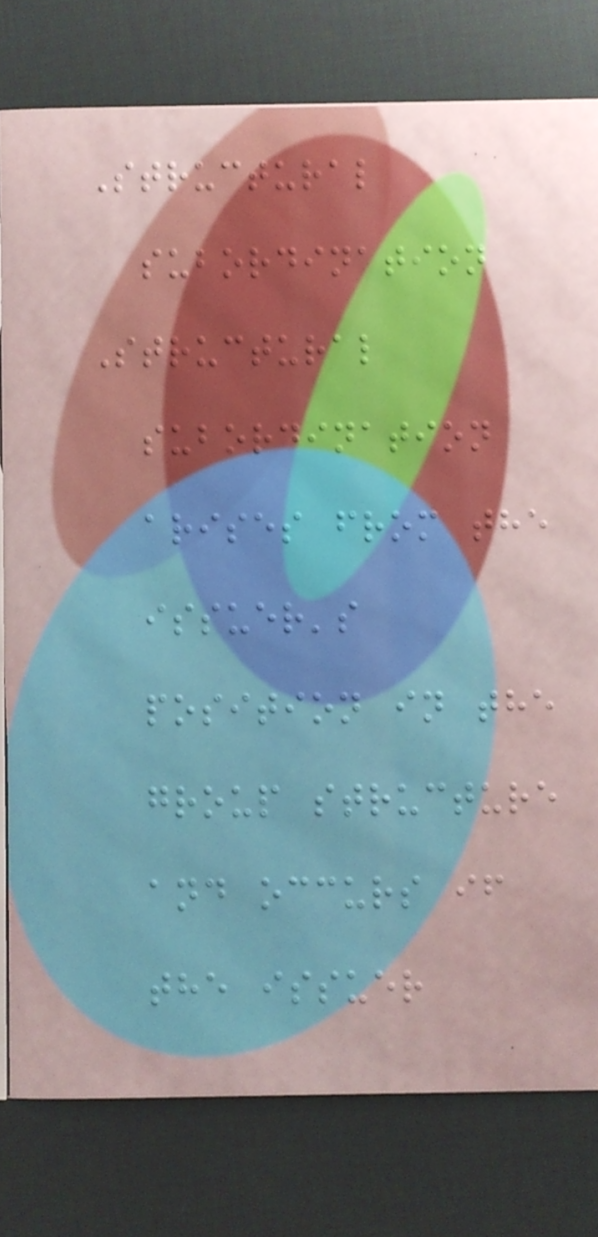Structural
subordination
Structural
subordination
arises from the
issuer's
position in the
group structure
and occurs if
the issuer
